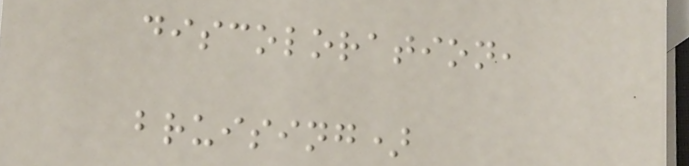discoloration,
bruising)
